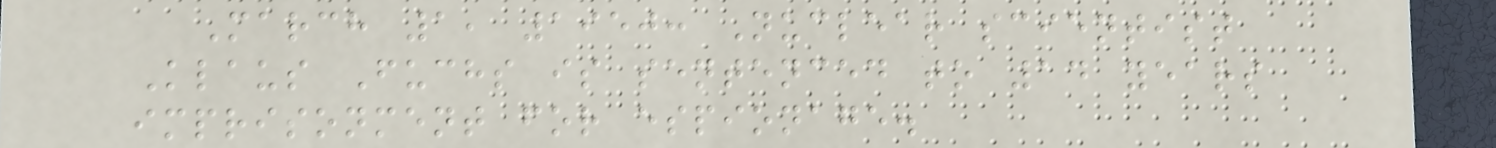March 1, 1950: Nuclear scientist
Klaus Fuchs is sentenced to 14 years
imprisonment for espionage.
